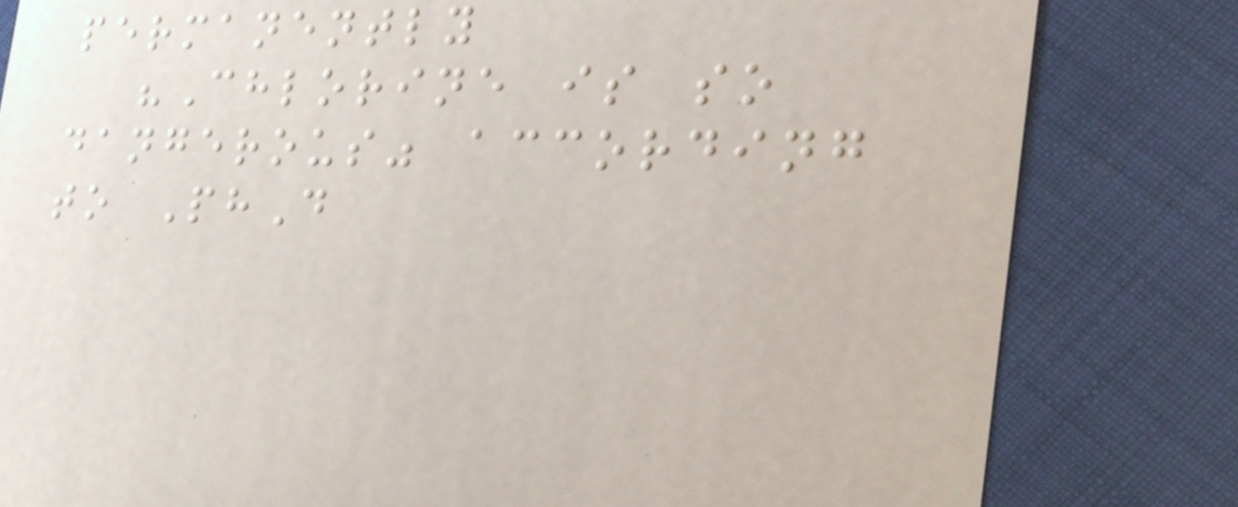permanently
"Chlorine is so
dangerous" according
to PhD
